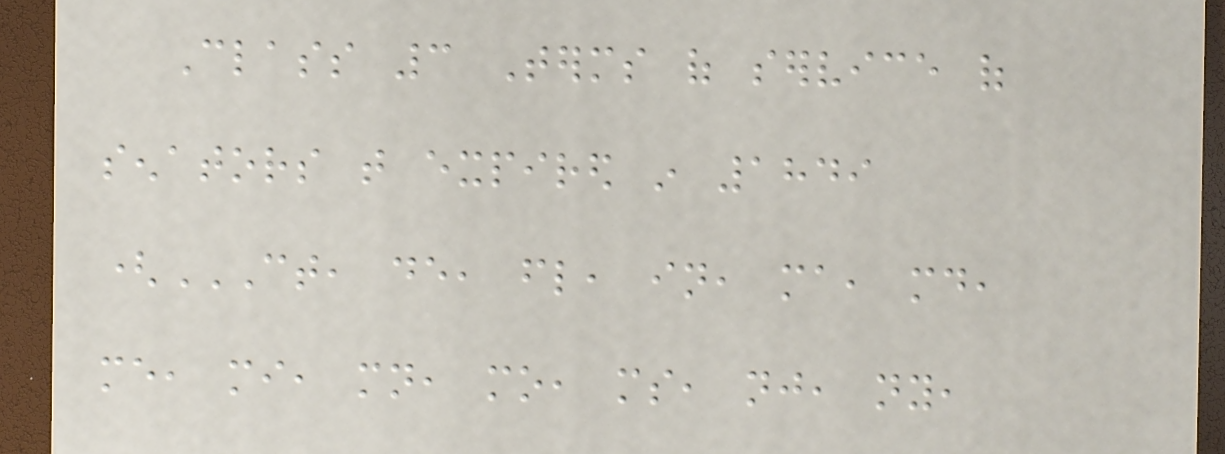Class 3 Terms of service of
senators that expired in 1849
(CT, DE, FL, IN, MA, MD,
ME, MI, MN, MO, MS, NJ, NY,
